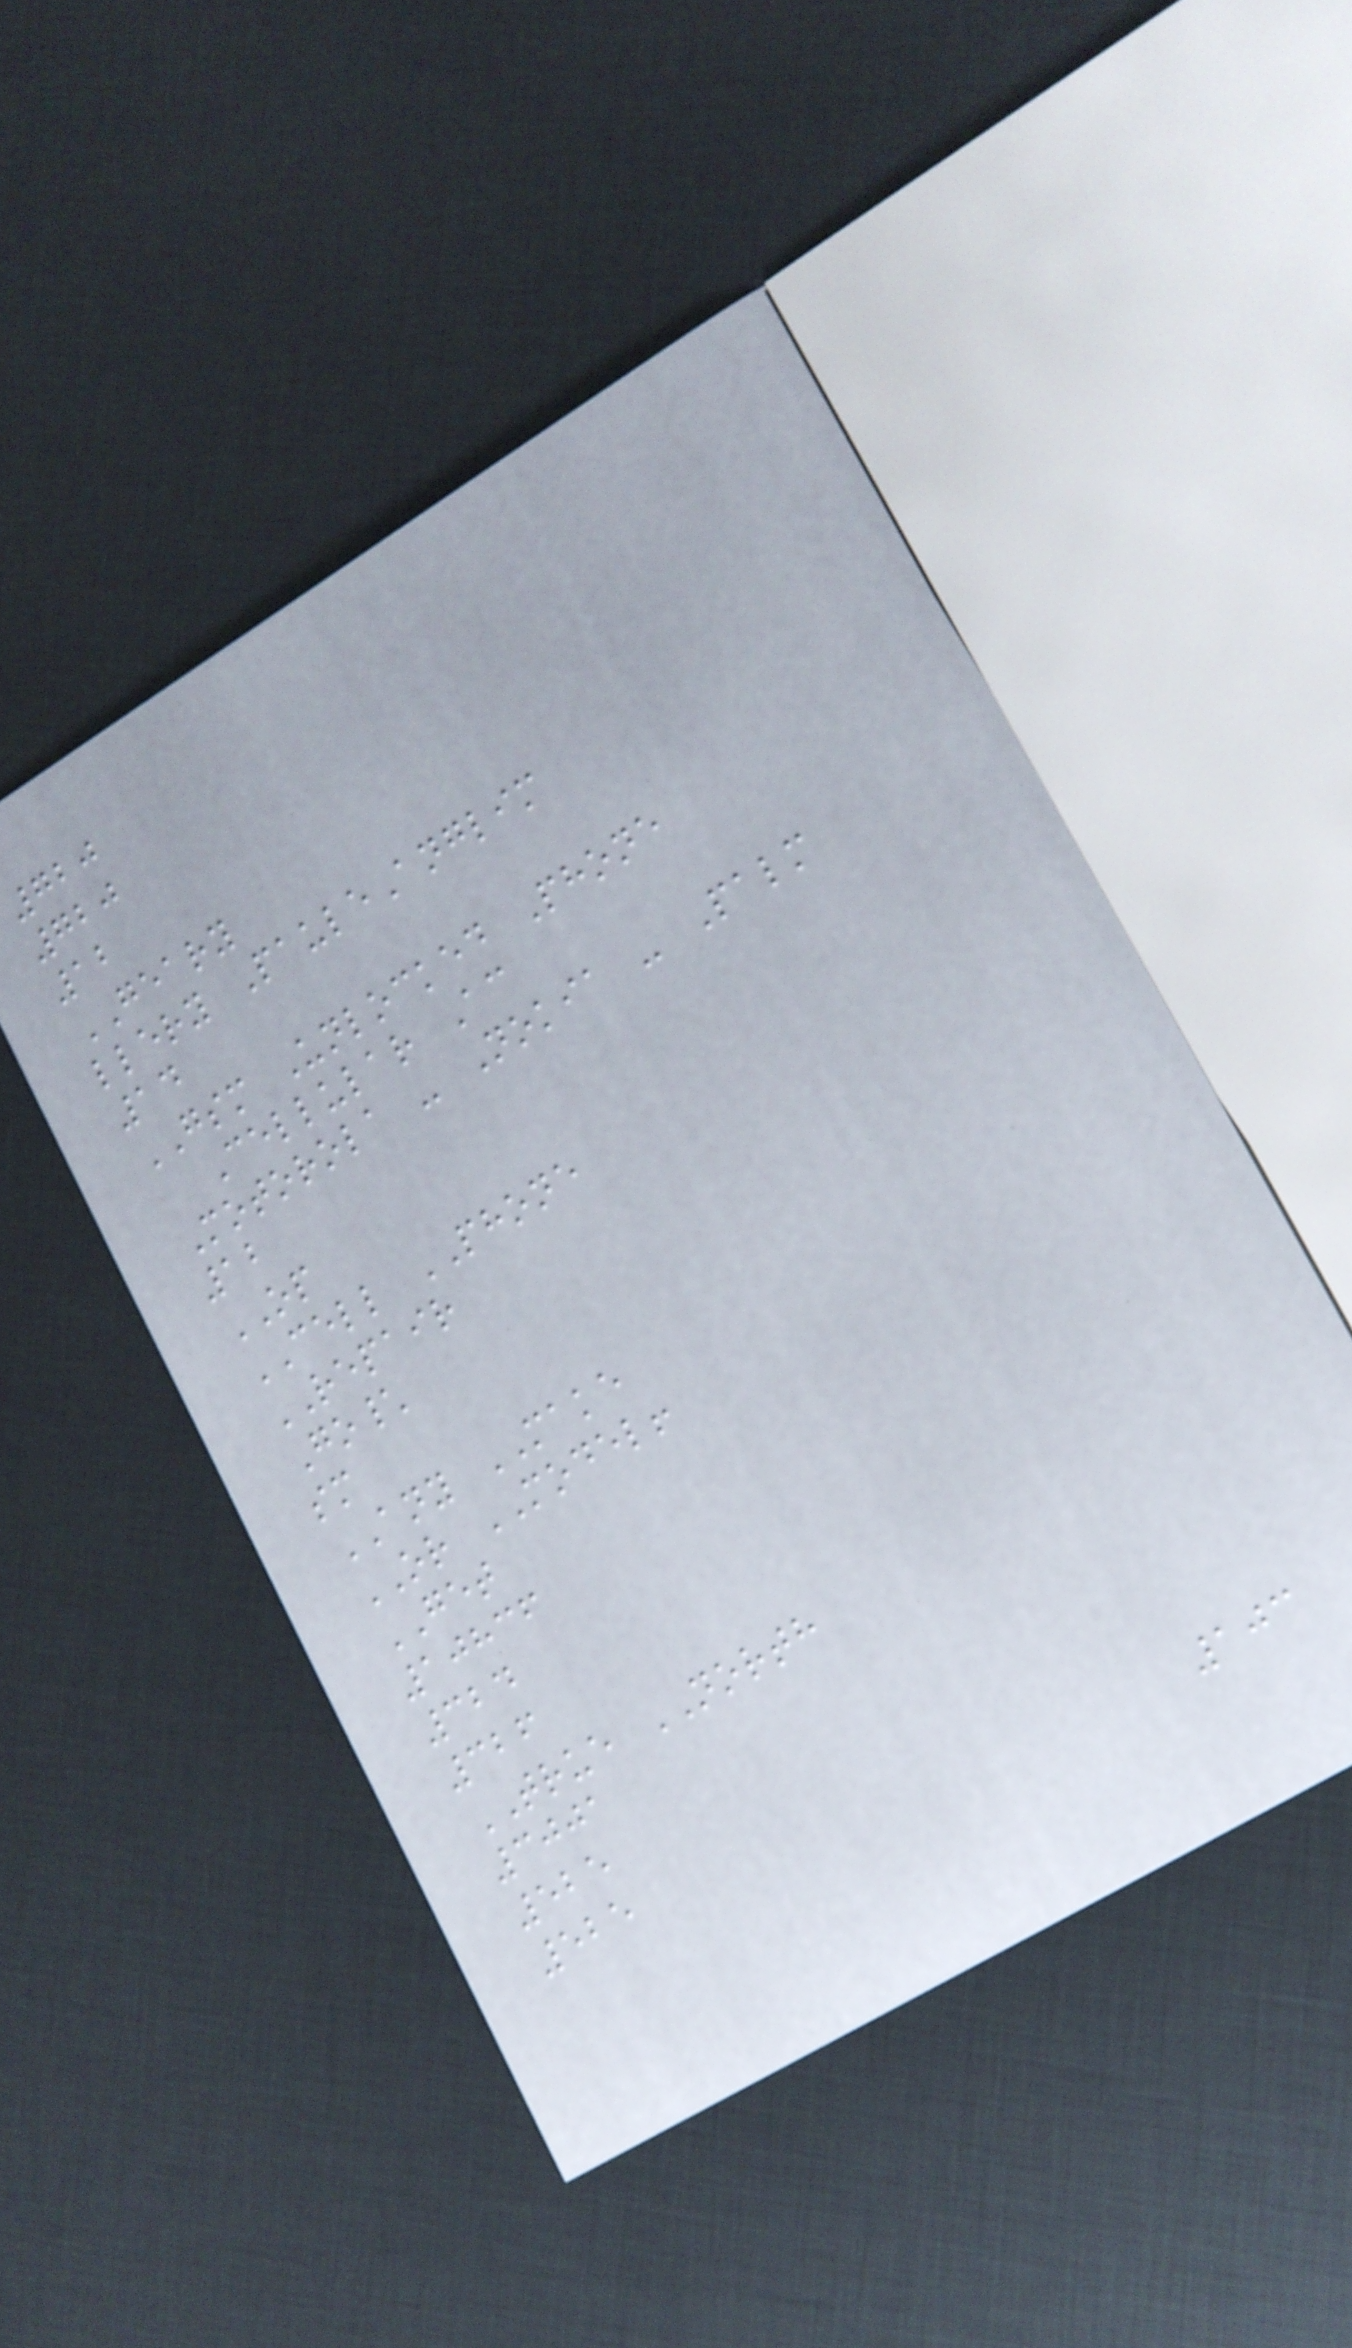720
720
12
GEARY
llery PauleAnglim
14
GSM Unlocked Phone
Cellular Ac
Motorola - Nokia - Palm
12
OP
CELL PHONE
REPAIR
Go\
sm
ANY MAKE
OR MODEL!
GET
10836
324
326
TRUE NORTH
3001
525
525
103
